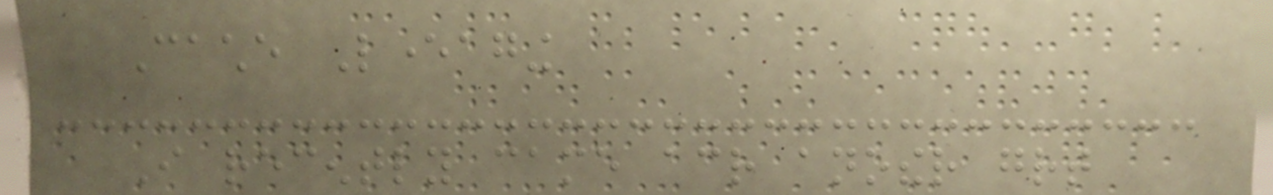Cache Leveraging
I recently came across another great
